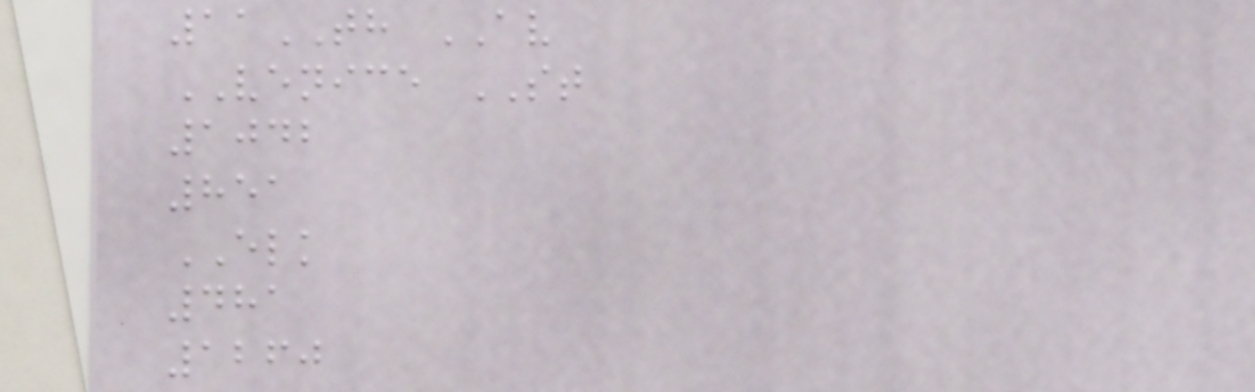11TH AV
VENICE ST
1042
851
ELK
481
1260
